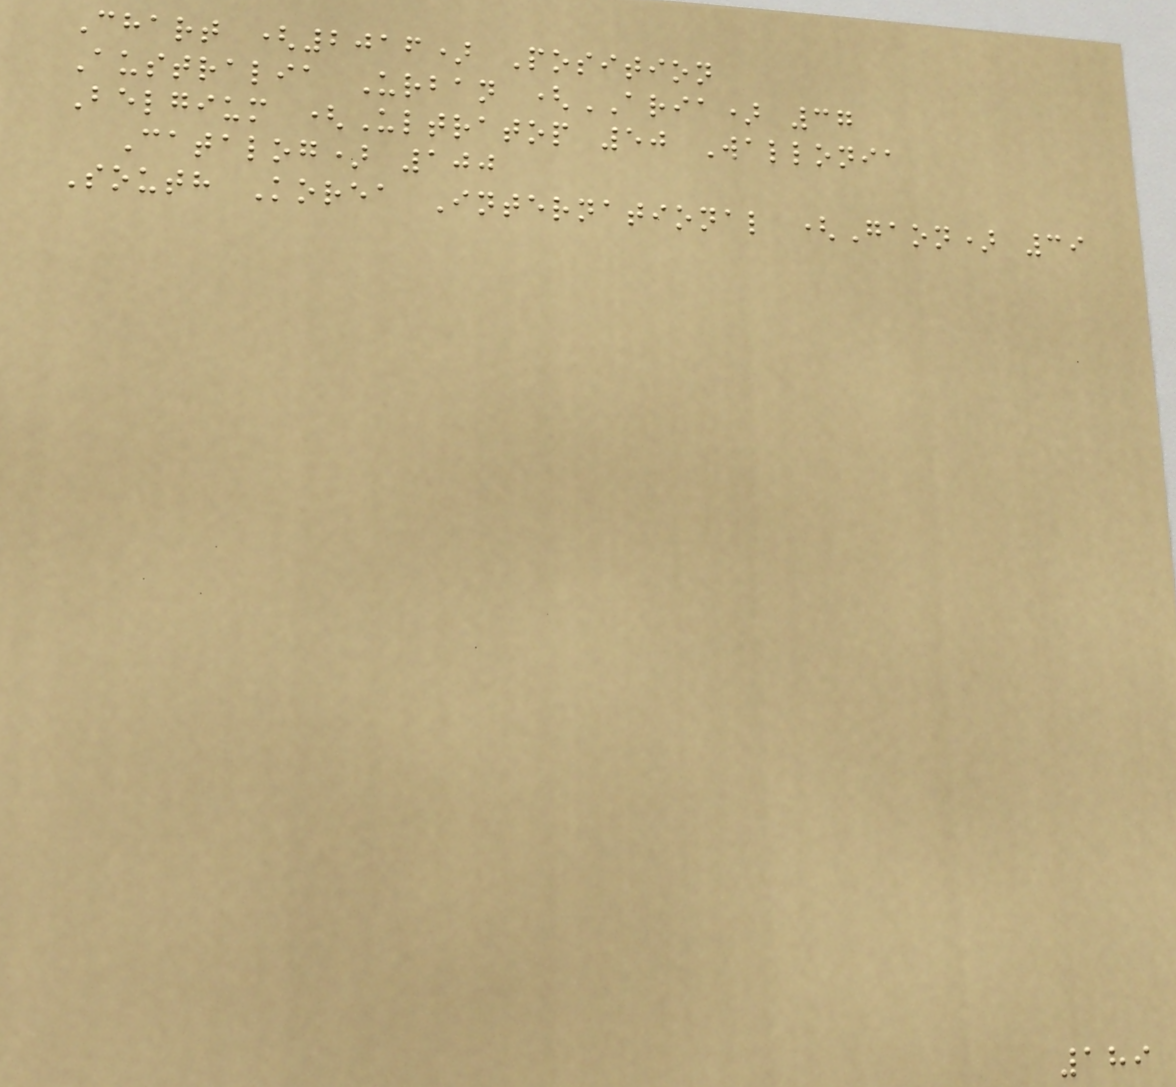Chart (2016) Position
Australia Urban (ARIA) 37
Belgium (Ultratop 50 Wallonia
Catalog) 100
South Korea International (Gaon) 39
189
